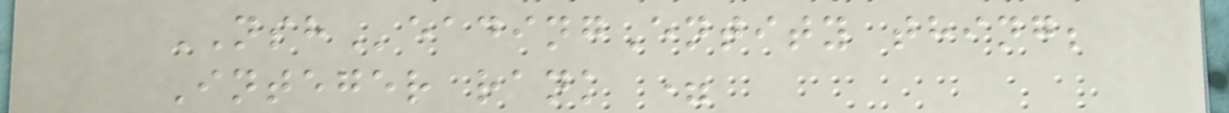NSHeadingEntity thing;
Integer rank =
